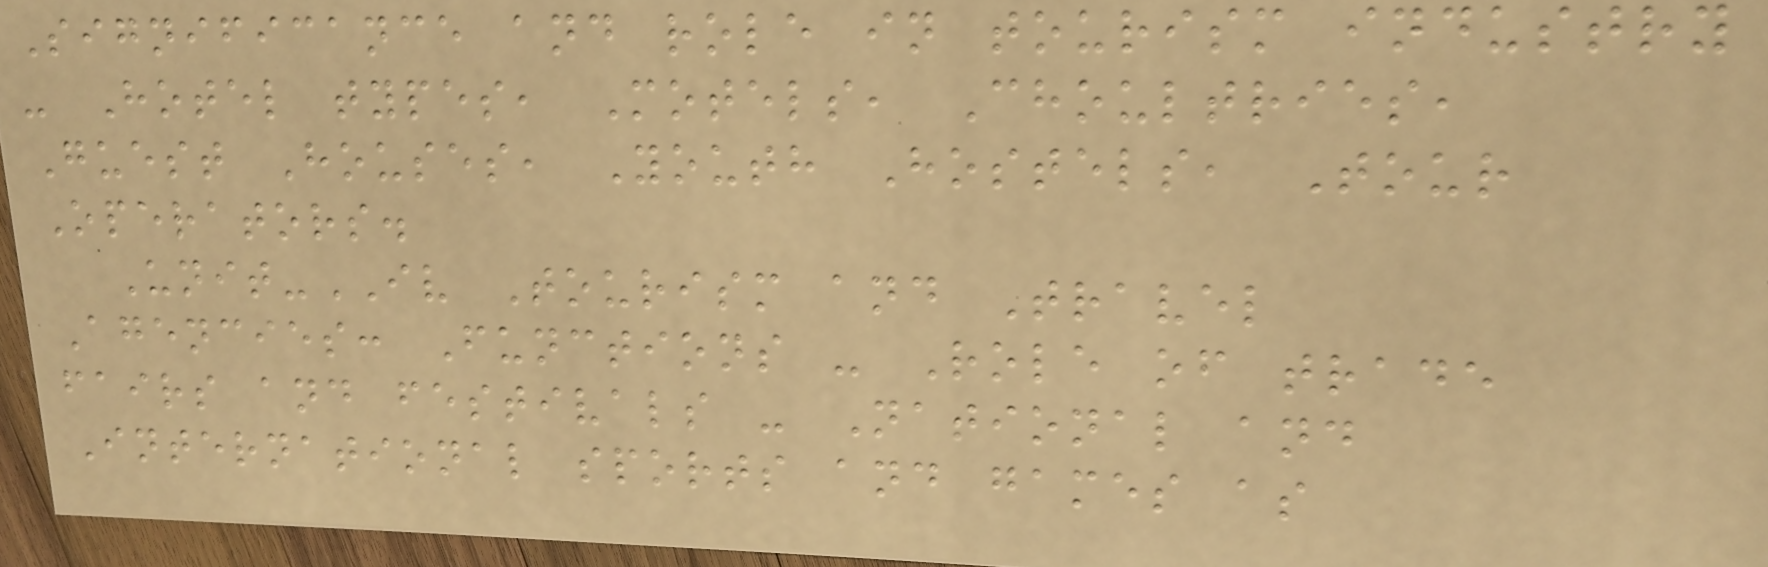Significance and role in tourism industry
- Hotel types, Motels, Choultries,
Guest Houses, Youth Hostels, Tour
Operators.
Unit-IV Tourism and Travel
Agencies: Functions - Role of trade
fairs and festivals - National and
International sports and games as
